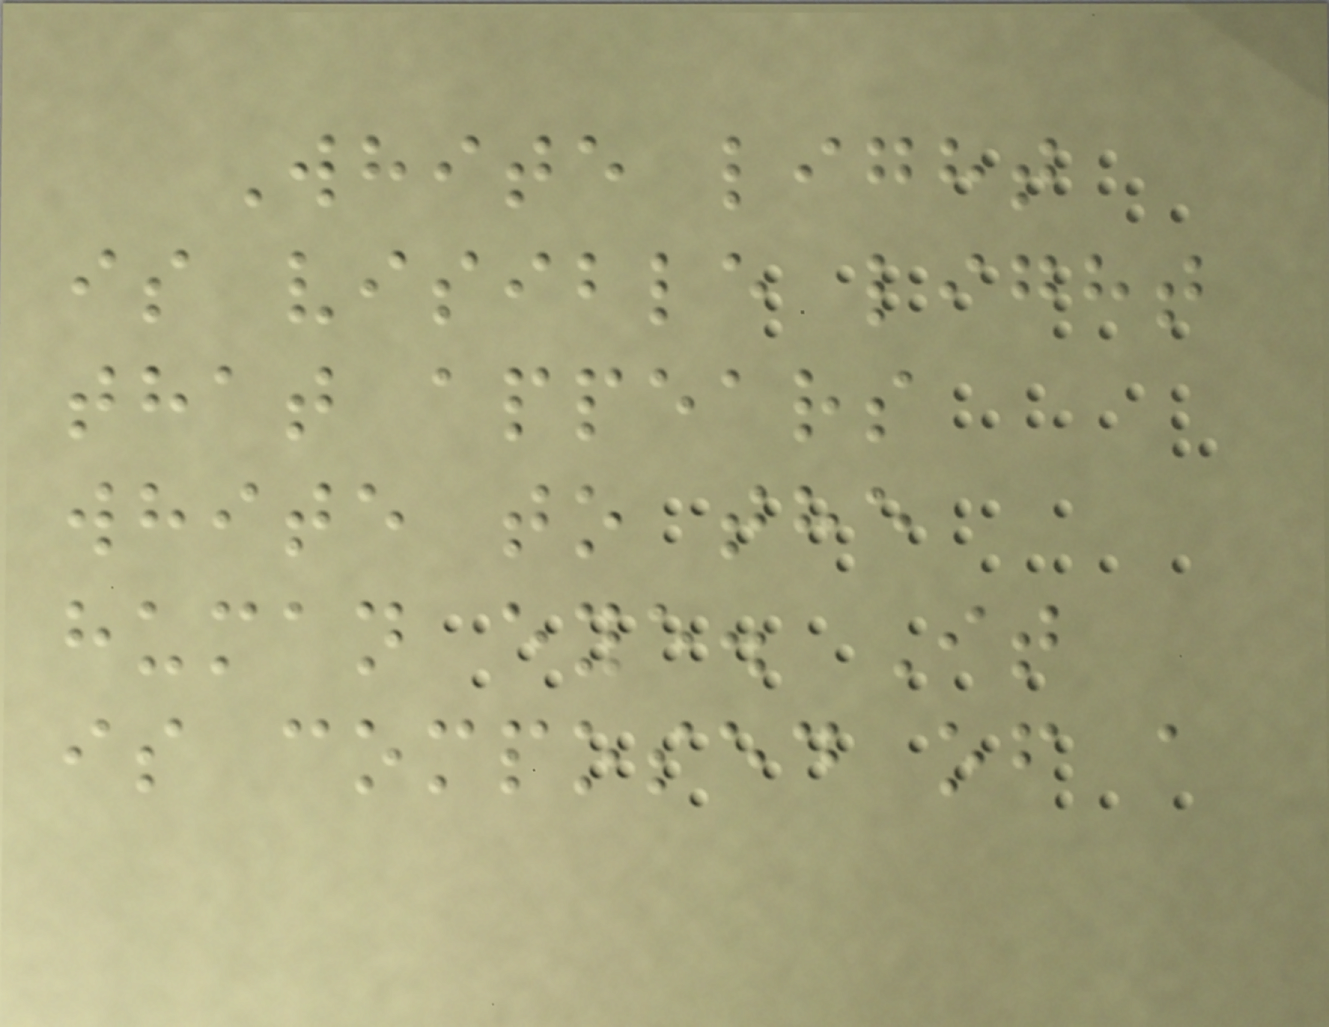White light
is visible light
that appears
white to the
human eye. It
is composed of a
